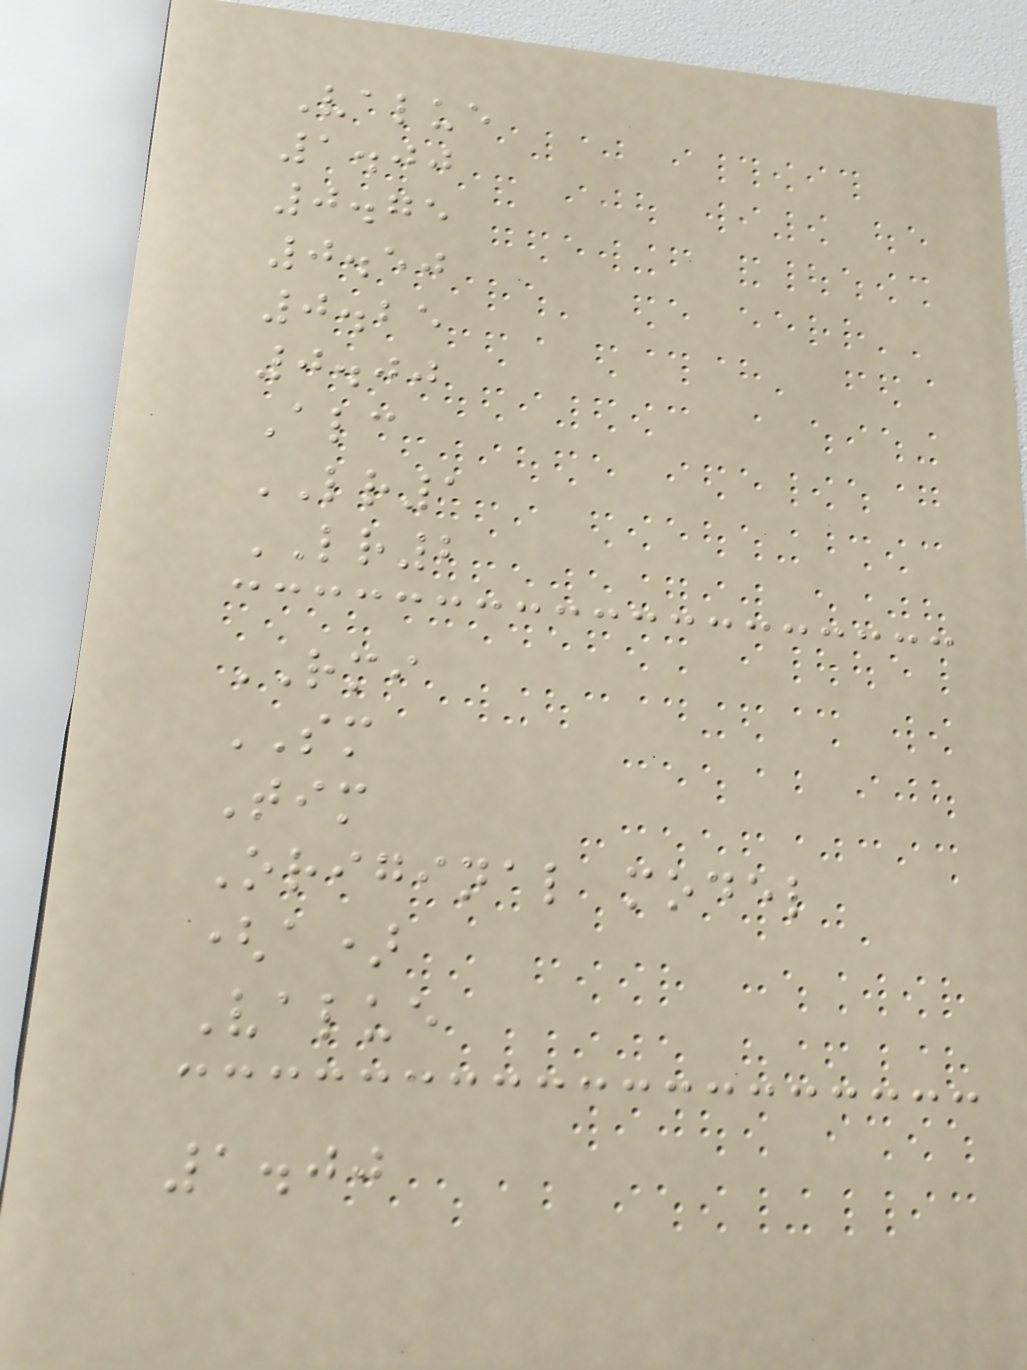Value
1.00
0.75
0.50
0.25
0.00
Alc
LR1
LR2
RMI
SM
Tim
Original model
(a)
Value
1.00
